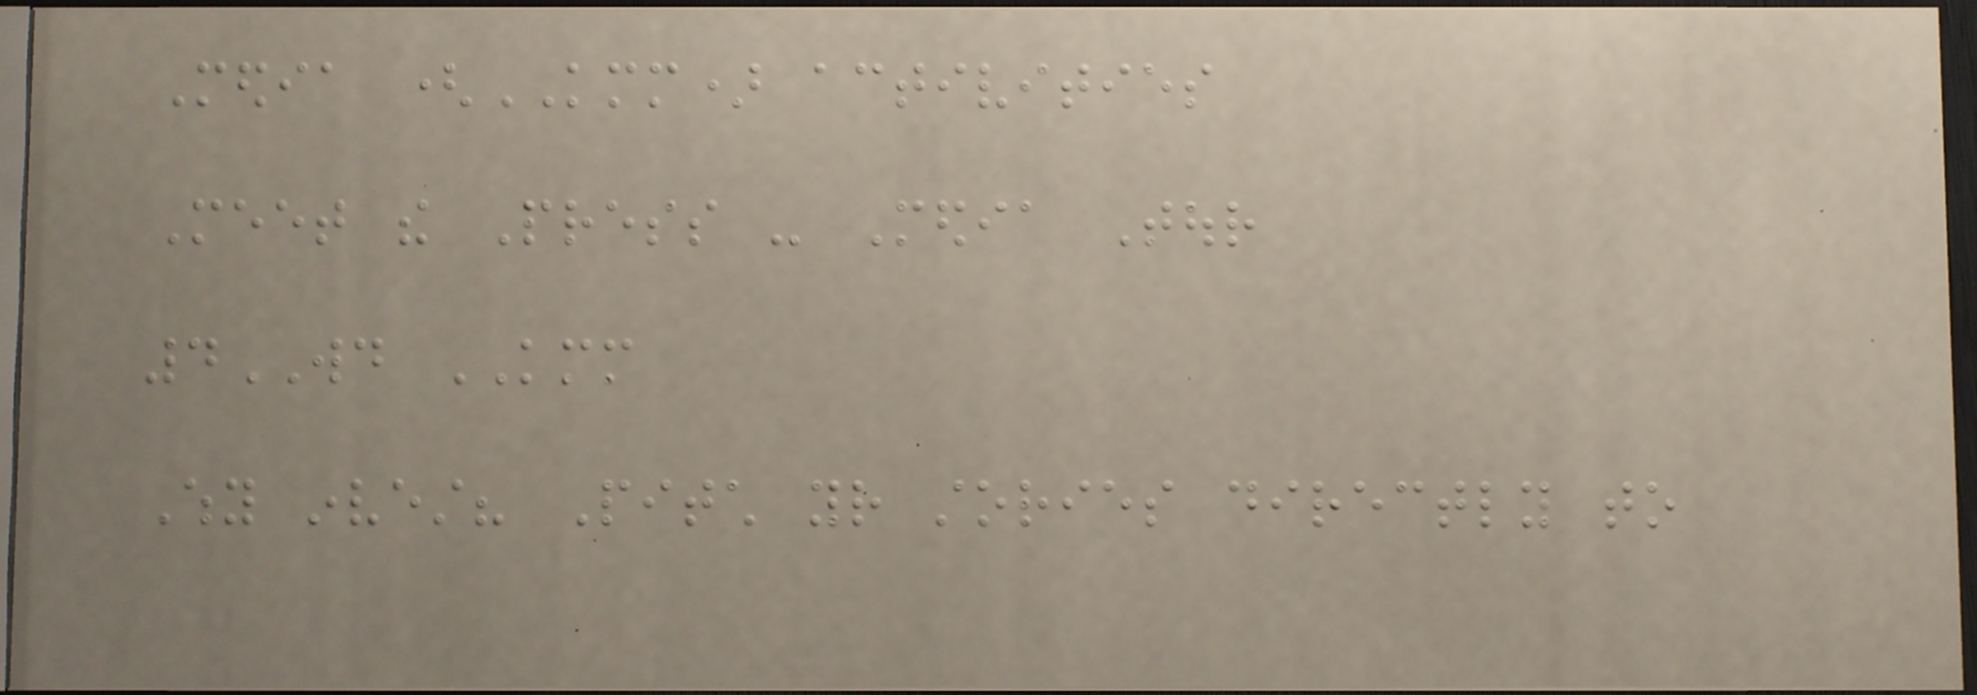Media (KMM) activities
Meet the Press - Media Tour
4WD KMM
Why invest? Pitch your stories directly to
